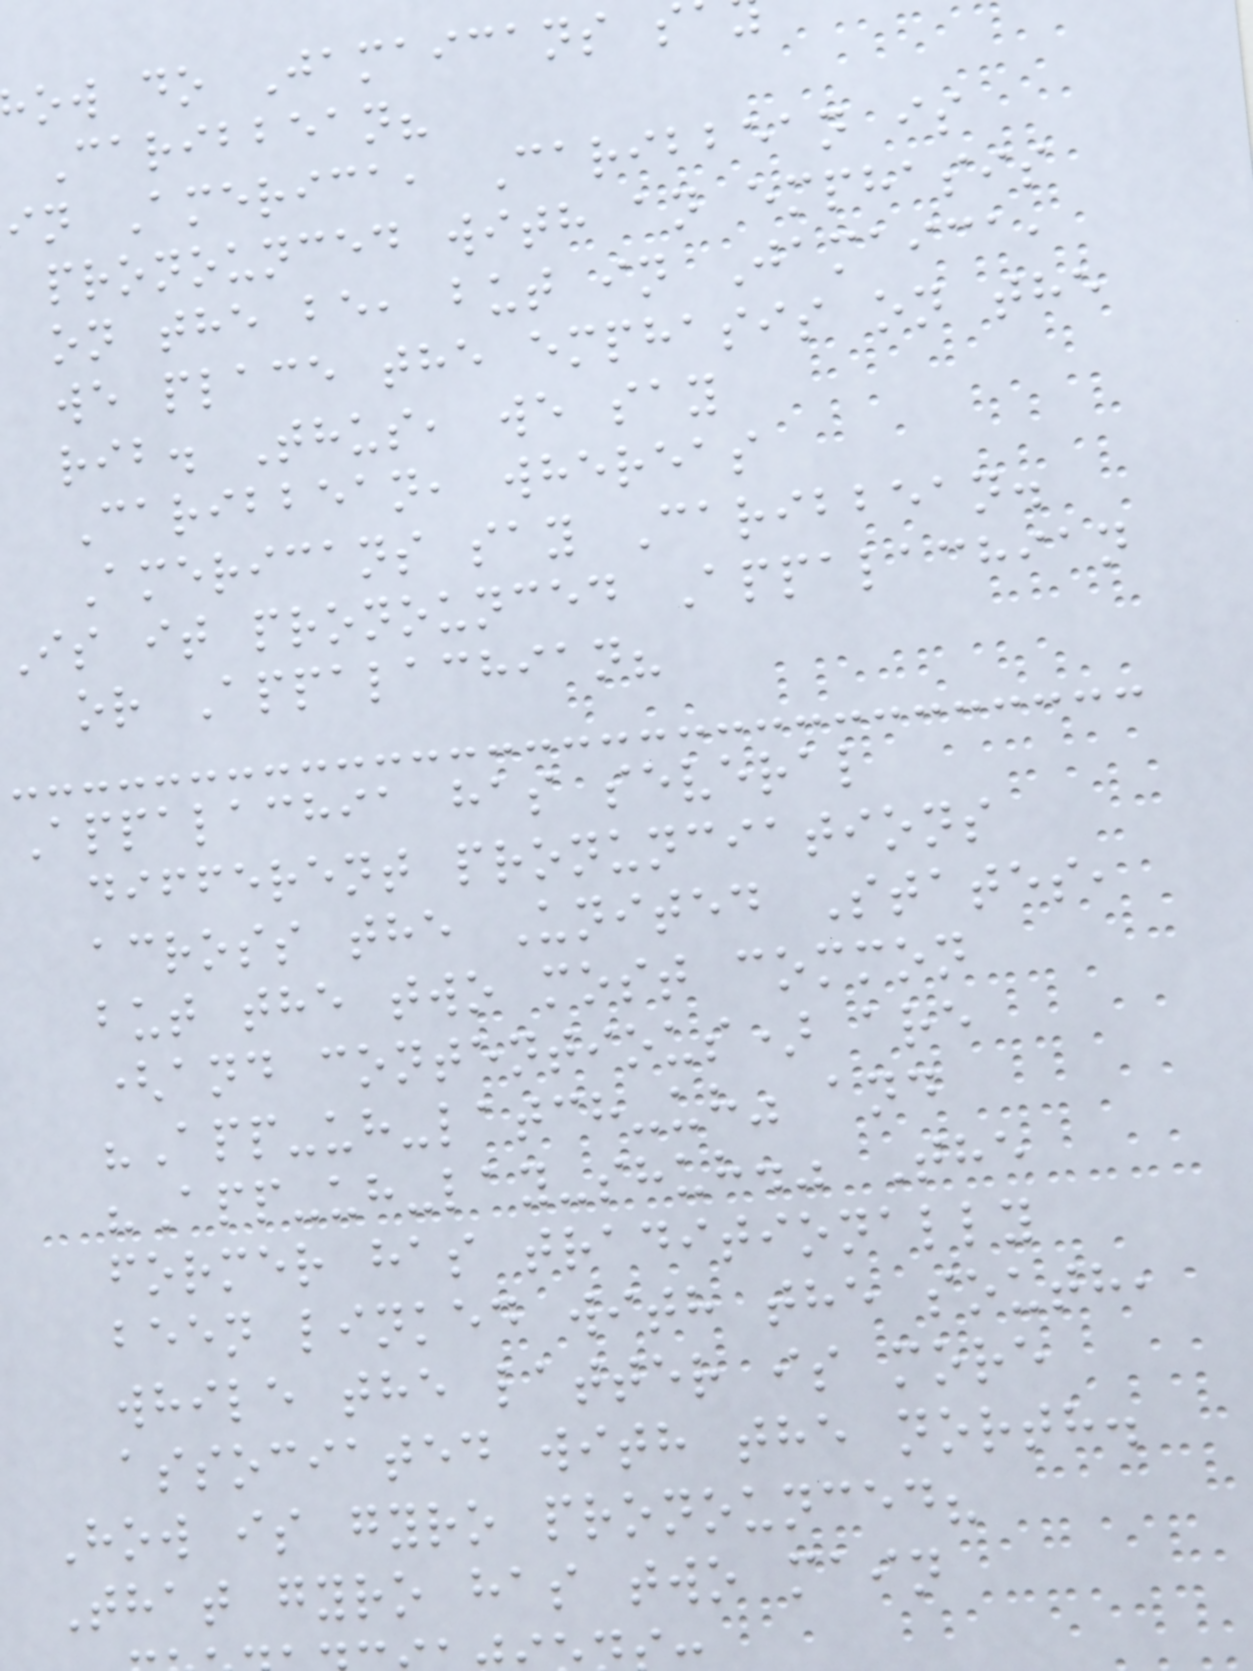ow do Jamaicans s
Caribbean?
in America, Caribbean is
pronounced with an emphasis
on the be, but in Jamaica,
we place the emphasis on the
rib. Thus, we say
Caribbean, whereas
Americans say Caribbean.
Is it pronounced Appalachian
or Appalachian?
Appalachia has several
different pronunciations
across the United States,
but the two most common
(and contentious) are
"App-uh-latch-uh" and
"App-uh-lay-shuh." The
former has traditionally
been linked with the south,
while the latter is more
associated with the north.
How is gyro pronounced?
That gyro has two main
